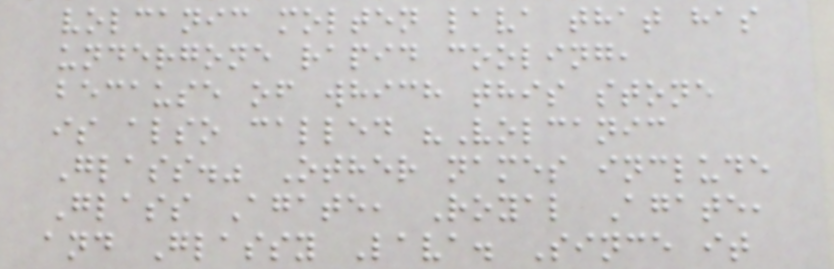volcanic molten lava that has
undergone rapid cooling,
because of which this stone
is also called "Volcanic
Glass." Other names include
Glass Agate, Royal Agate,
and Glassy Lava. Since it
